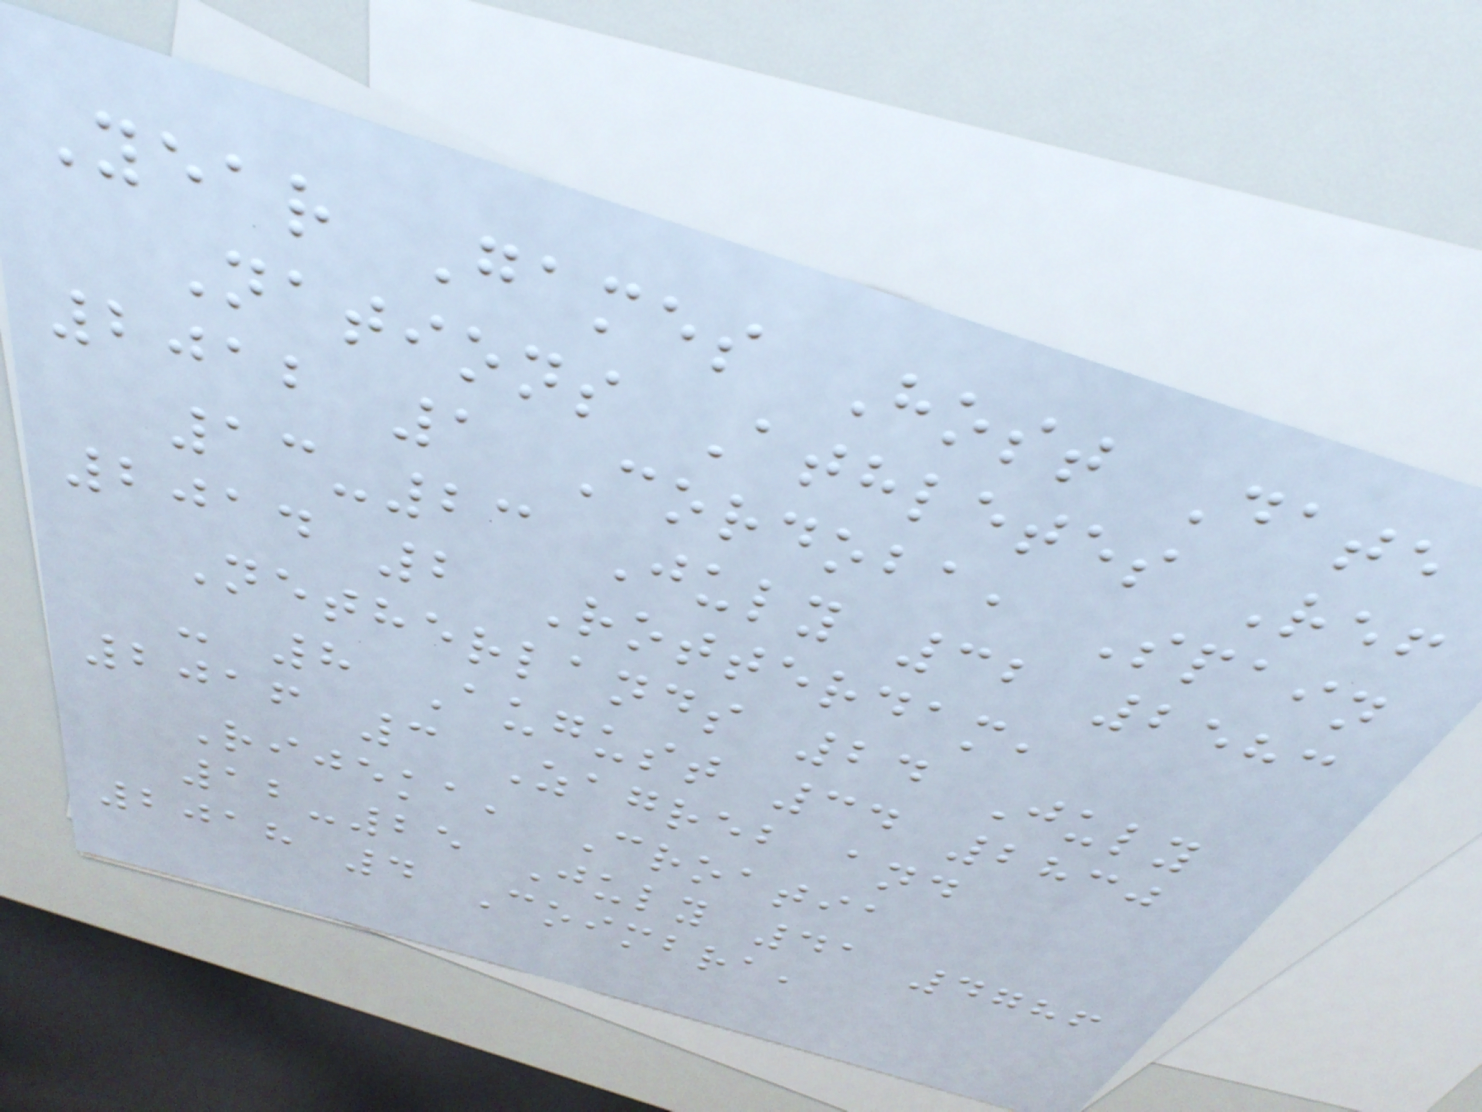Year Games Host Date
Nations Athletes Ref
2012 1 Cordoba, Spain
13-23 July 32 2583
2014 2 Rotterdam,
Netherlands 24 July
- 8 August 34 2830
2016 3 Zagreb and
Rijeka, Croatia
12-25 July 41 4786
2018 4 Coimbra,
